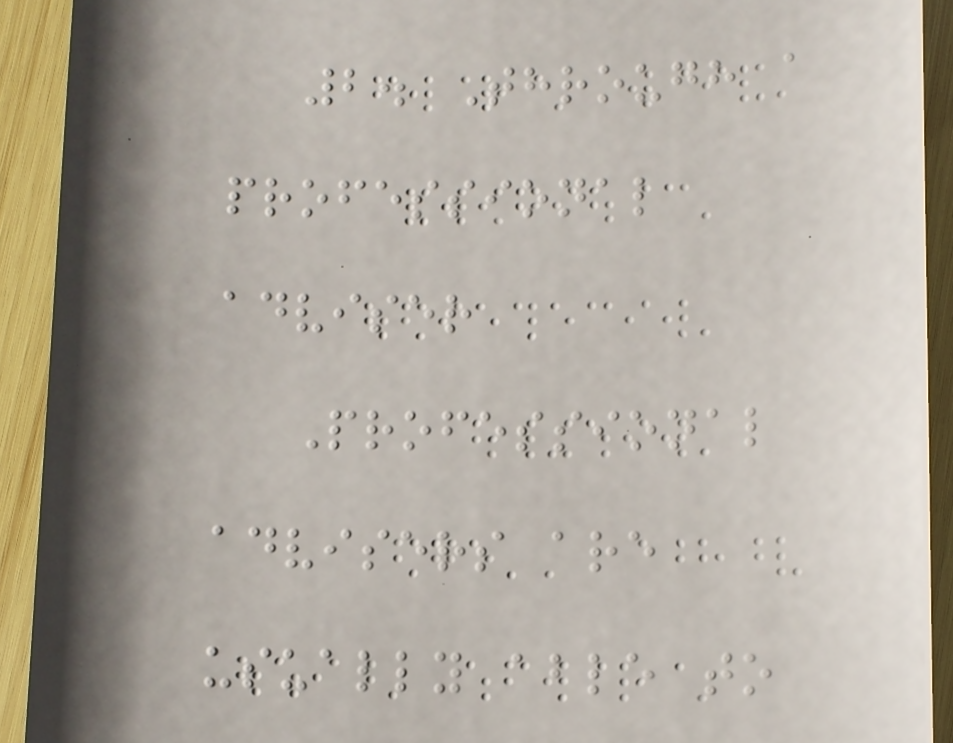2. Through a
professional
adviser
Professional
advisers are
usually able to
